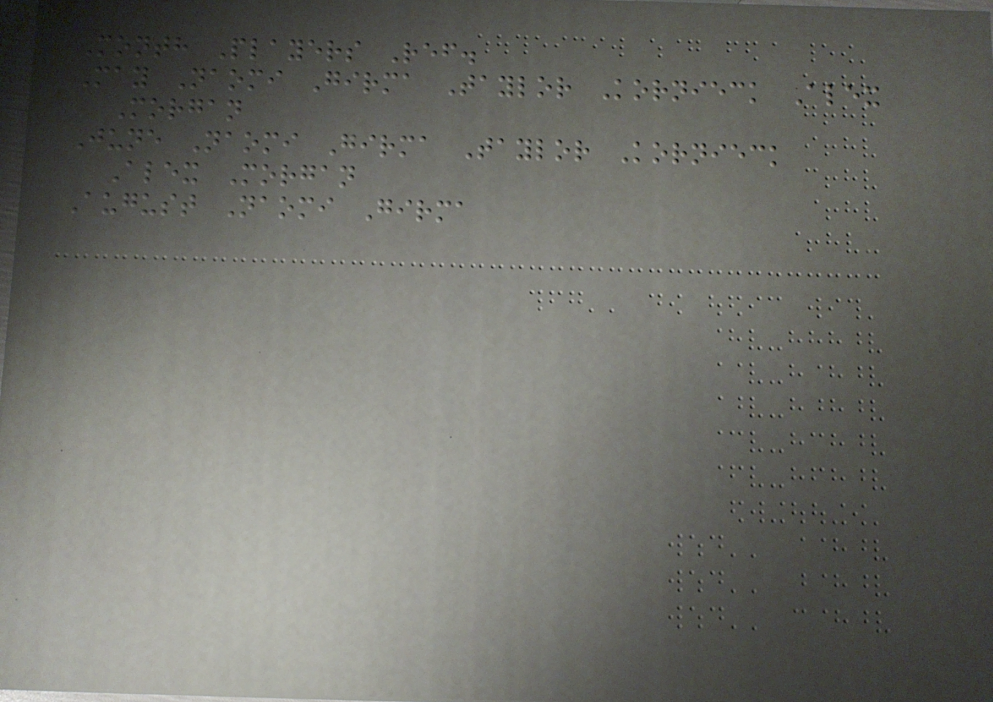Month Players Ref.
May Naomi Girma Taylor Kornieck Alex
Morgan
June Naomi Girma Taylor Kornieck
Alex Morgan
August Naomi Girma
